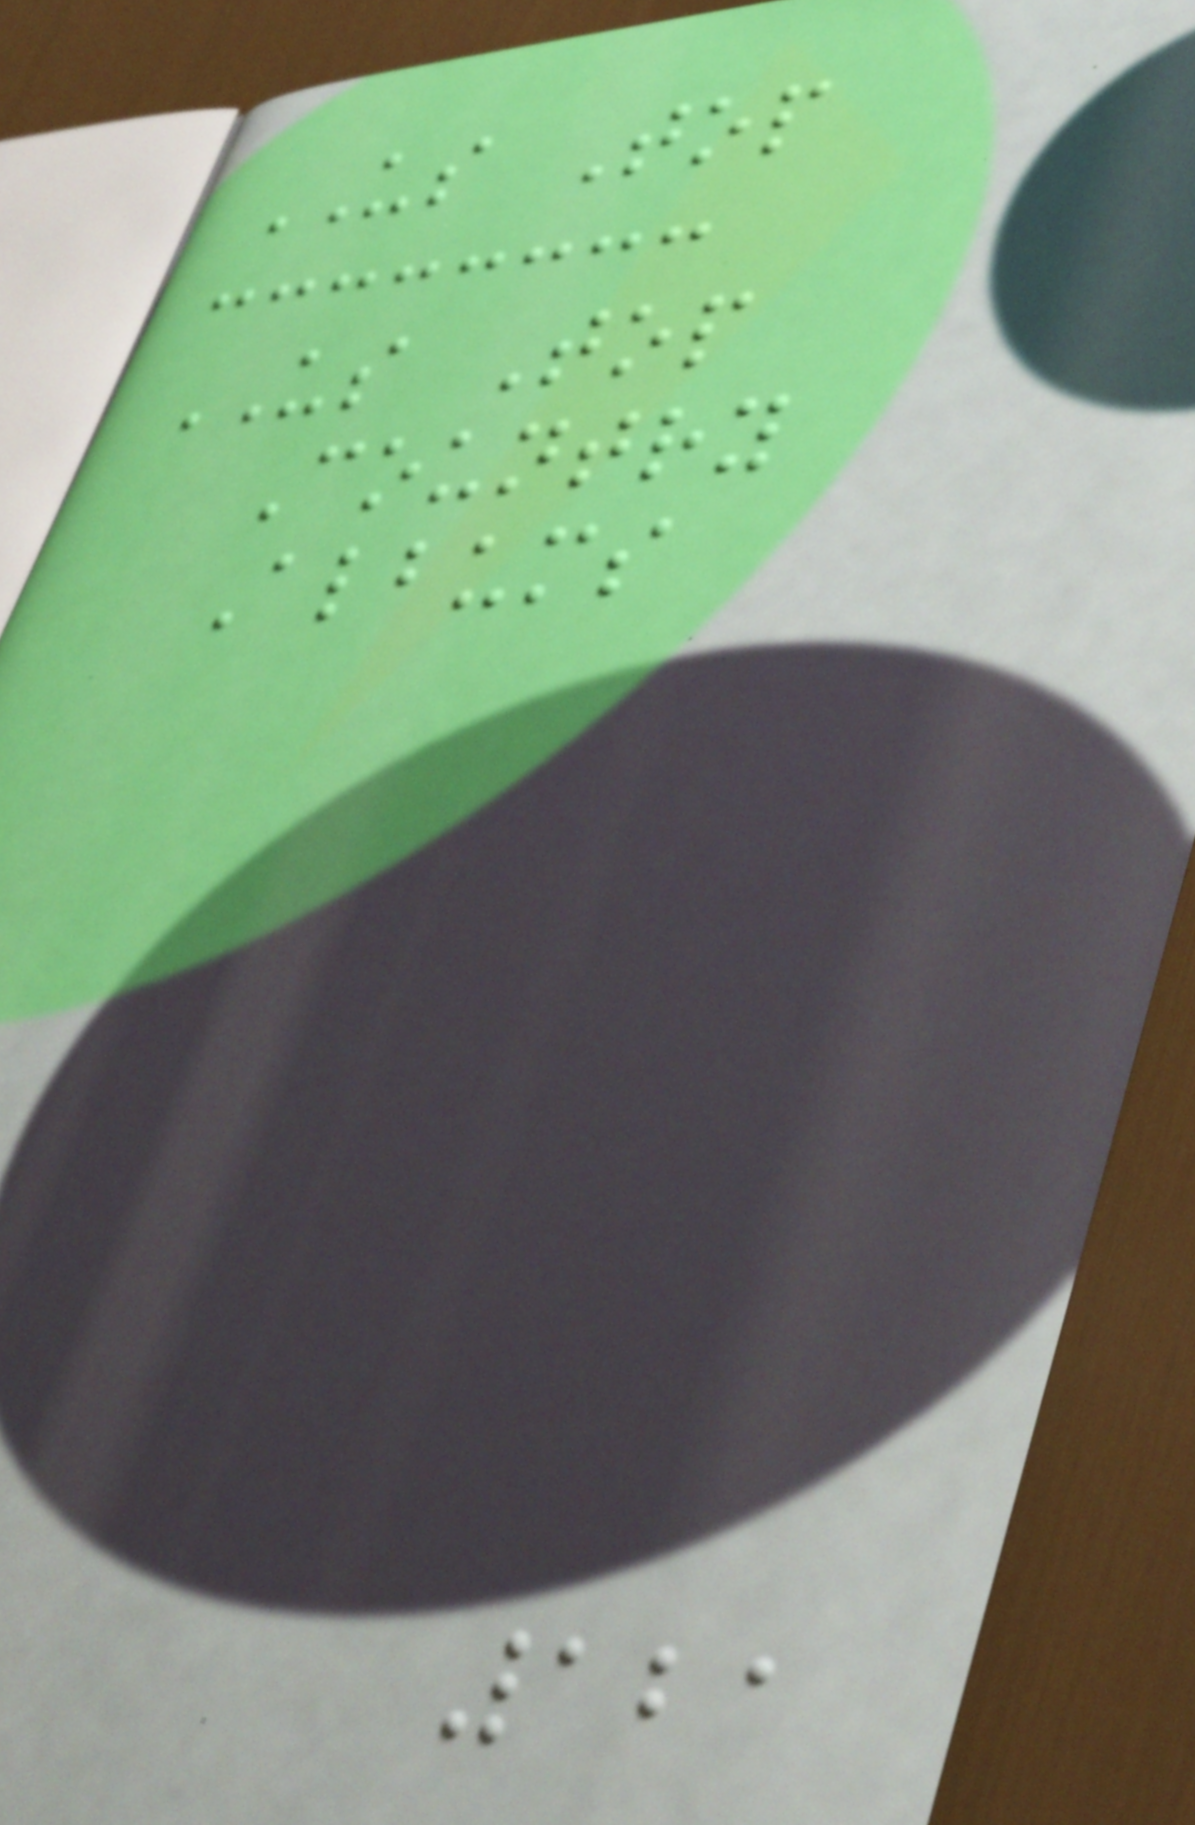US Top
US Top
Country
Albums
121
